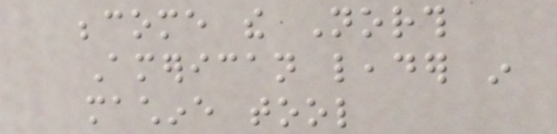become the North
American leader in
machine tool
